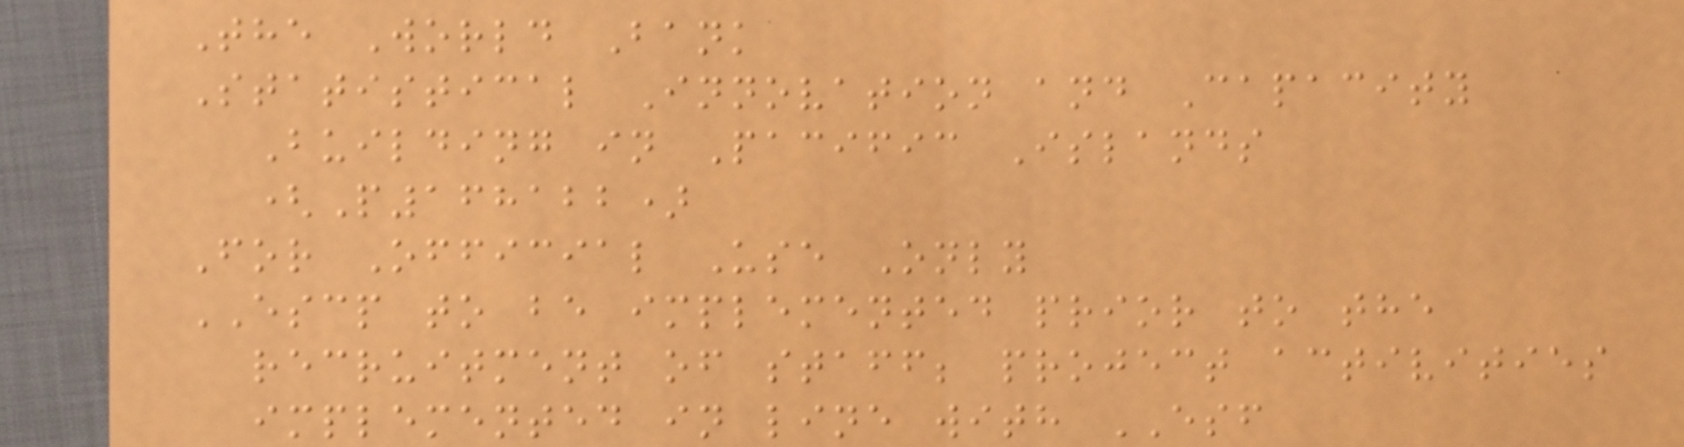The World Bank
Statistical Innovation and Capacity
Building in Pacific Islands
(P168122)
For Official Use Only
ESCP to be implemented prior to the
recruitment of staff; project activities
implemented in line with ESF
